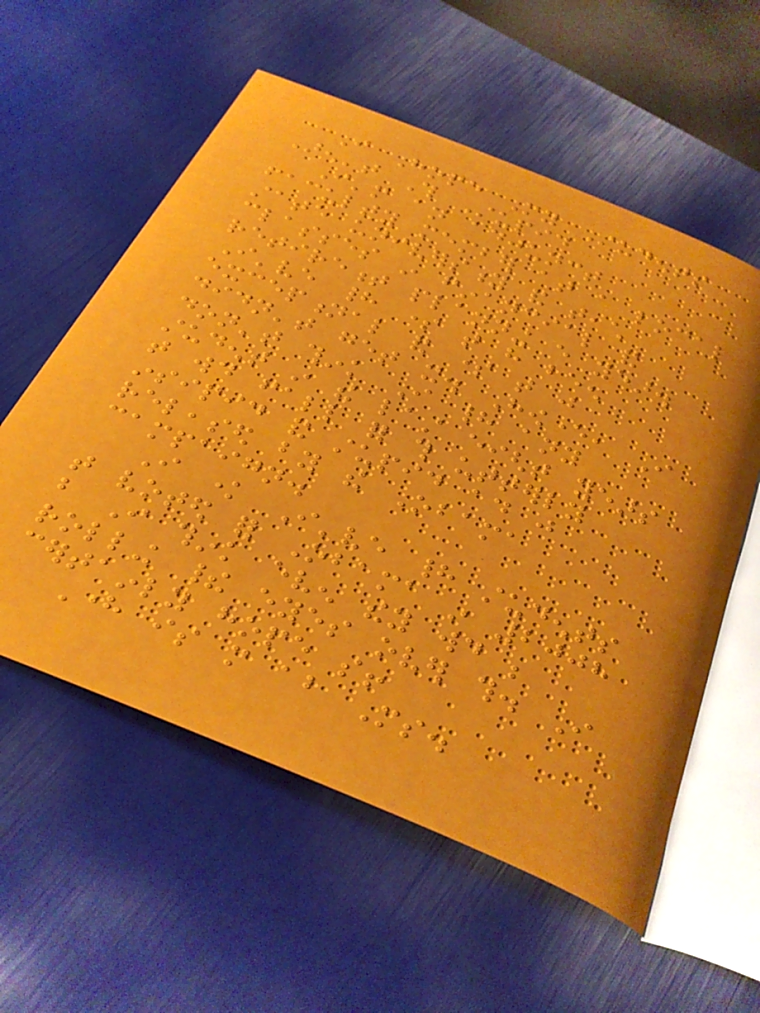I Hope My Students
Aren't This Stupid
I'm an adjunct
faculty member at a local
state university and teach
classes in financial and
retirement planning every year.
I've had some that have been
exceptional and some that just
didn't get it. However, I
don't think I had any
student in the last eight years
that would fall for this utterly
insipid and stupid ad just
released by the Obama
campaign.
I know I've had students
that voted for Obama in 2008
but I think even they would be
rolling their eyes over this. I
certainly hope so!
Here is more about Ms.
